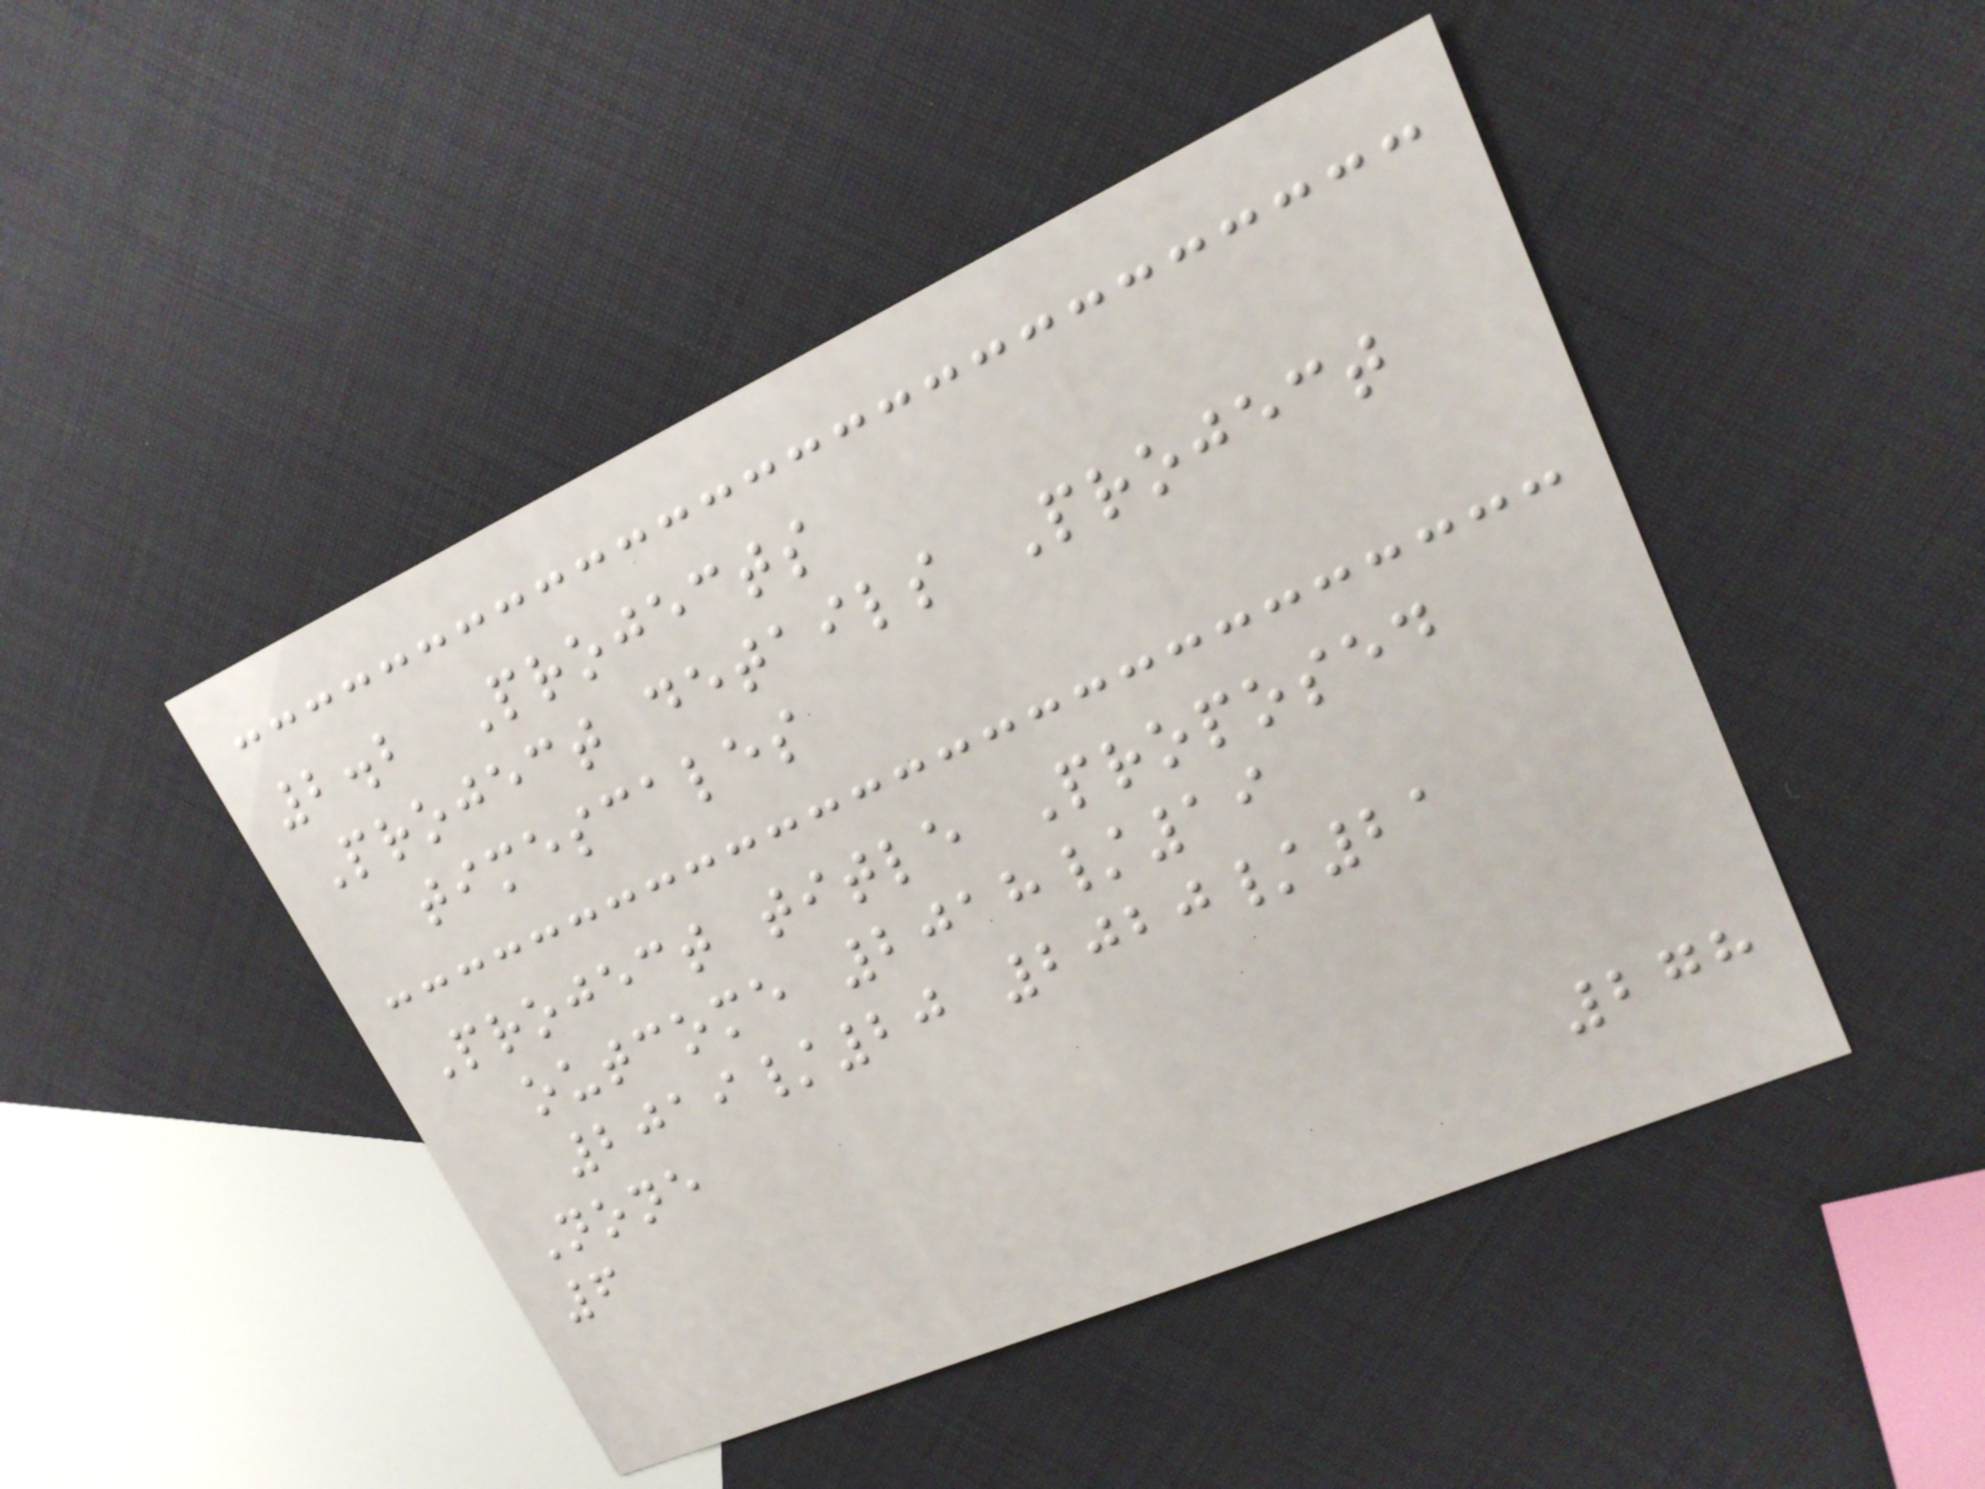2.2 Projects
Project details Project
timescales
Project title Proposed
outcome 2018/19
2019/20 2020/21
None
6
278
